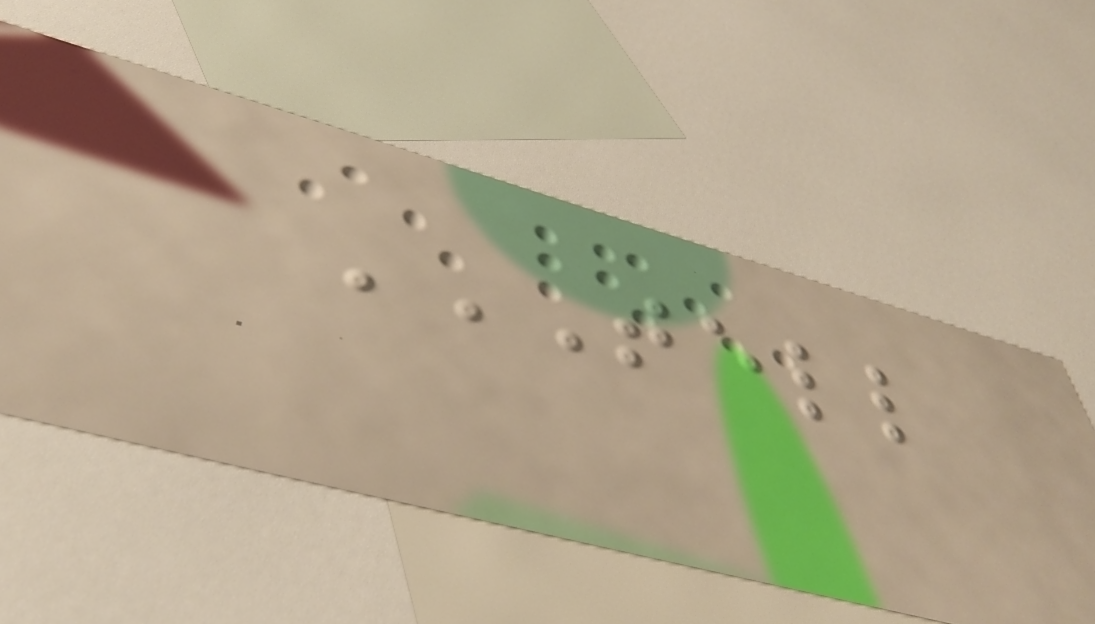TELL
